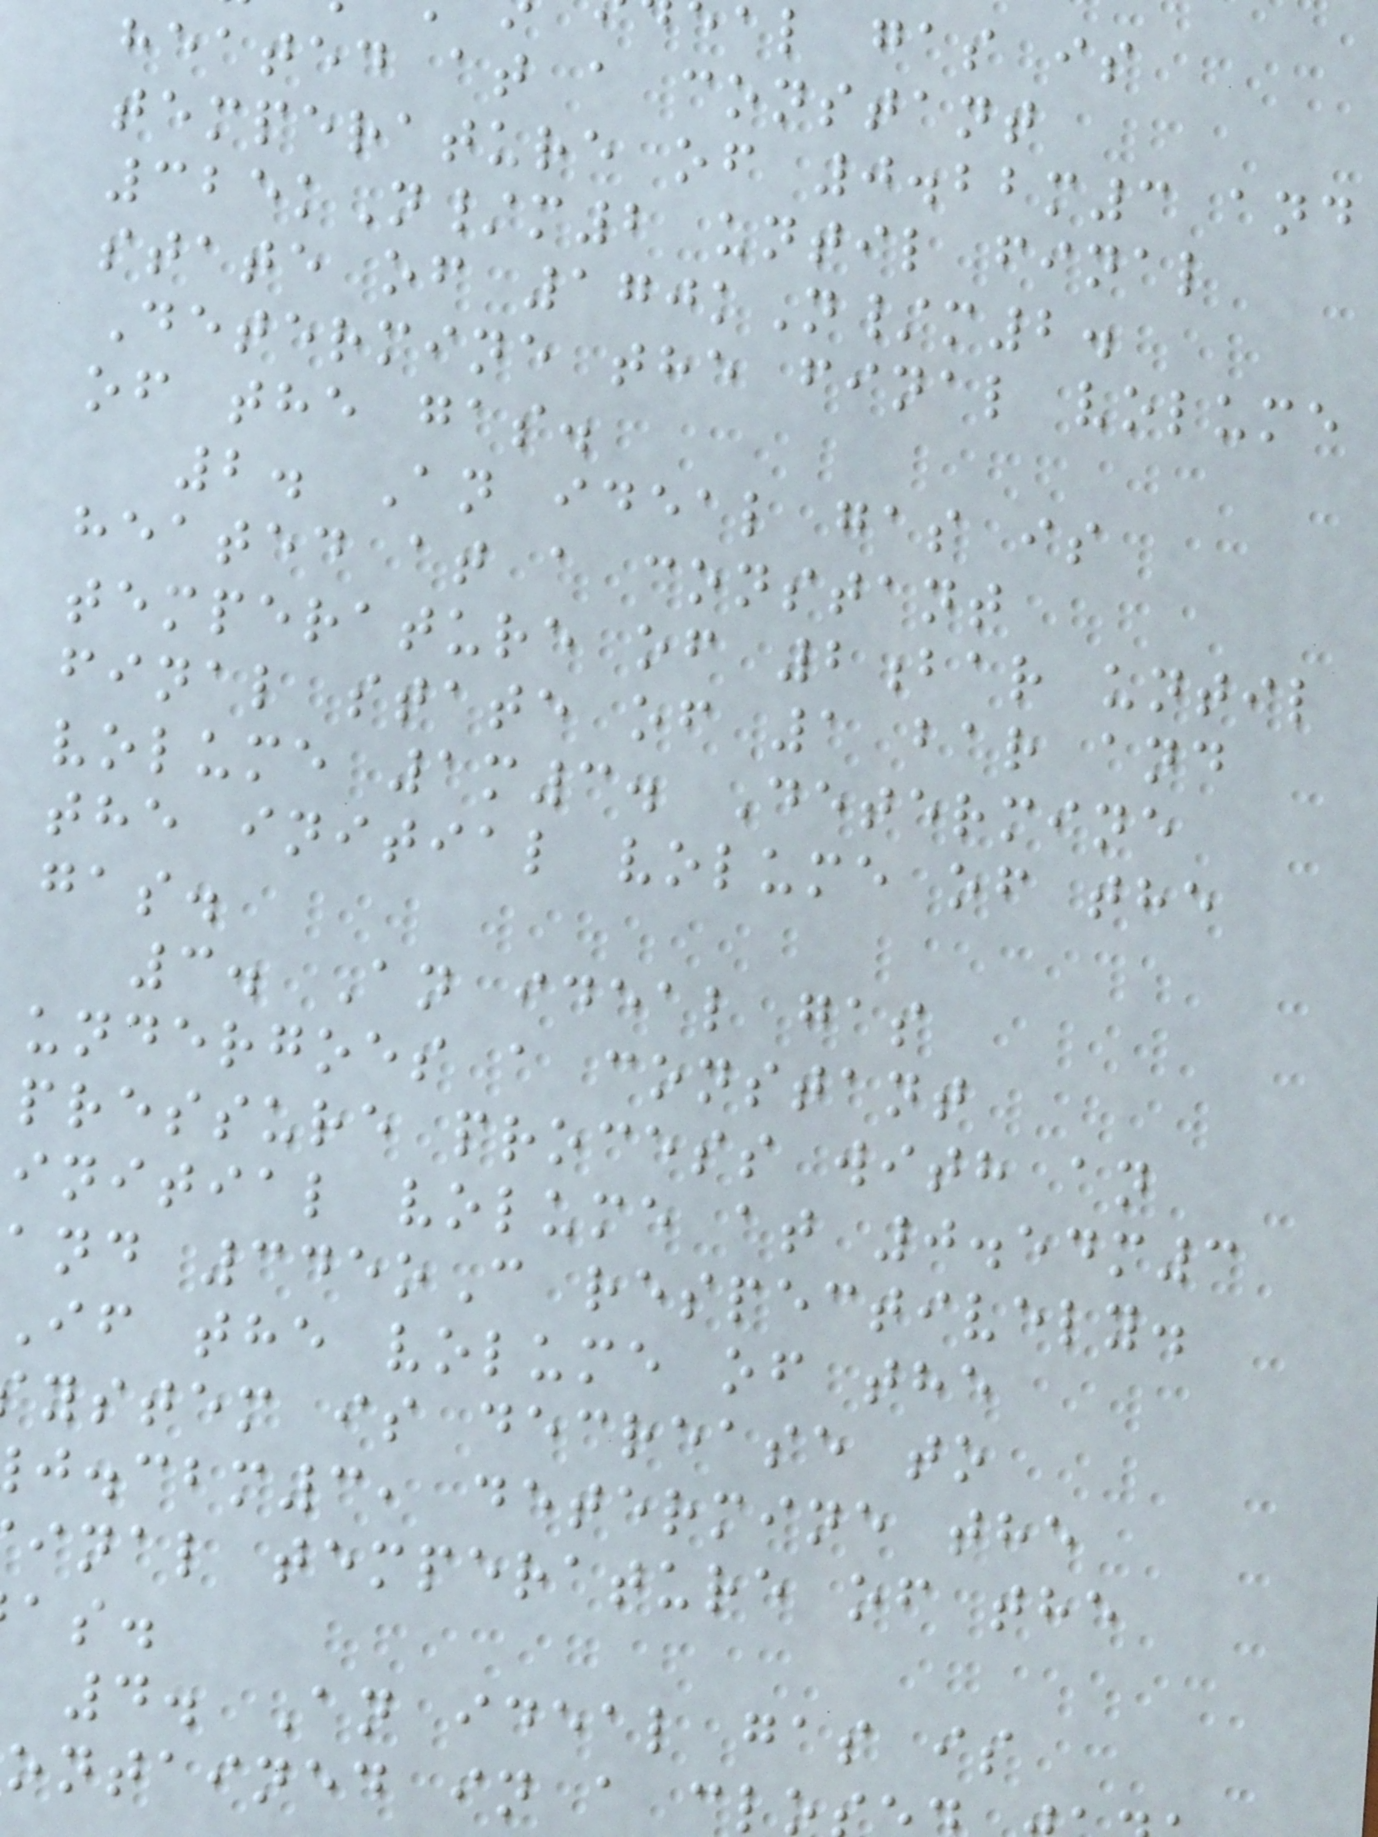al gas is
heated at a constant
temperature of 0.22m3 and
325kN/m2 until final
state of 170kN/m2.
Determine the final volume
of the gas.
2. An ideal gas is
heated at a constant
temperature of 2bar until
final state of 1 bar and
volume 1m3. Determine
the initial volume of the
gas.
3. An ideal gas
undergoes a constant
pressure process with an
initial volume at 0.54m3
and 345oC respectively.
if the volume of the
ystem is decrease to
m3, determine the
inal temperature of the
4. An ideal gas is
ontained in a cl
